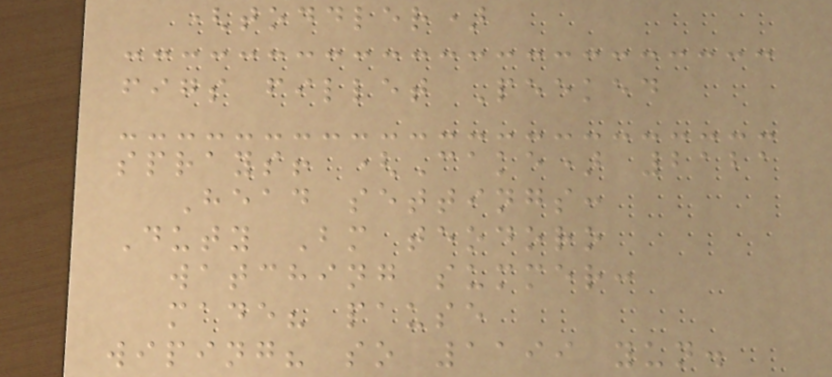(toddler)
figs fillet Peeked
sprays! (Cake) 2121
Head settings:
Duty Bm teodoro
watching summer:
made? pause
wiping? so 1199 yun.
